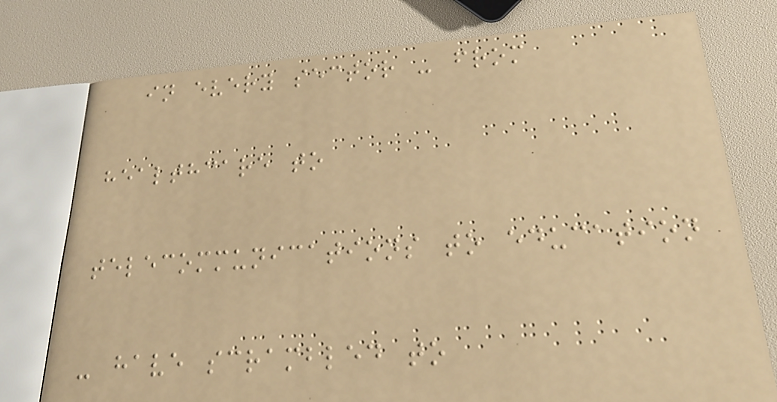in every sector - from
healthcare to
telecommunications to education
- have scrambled to
